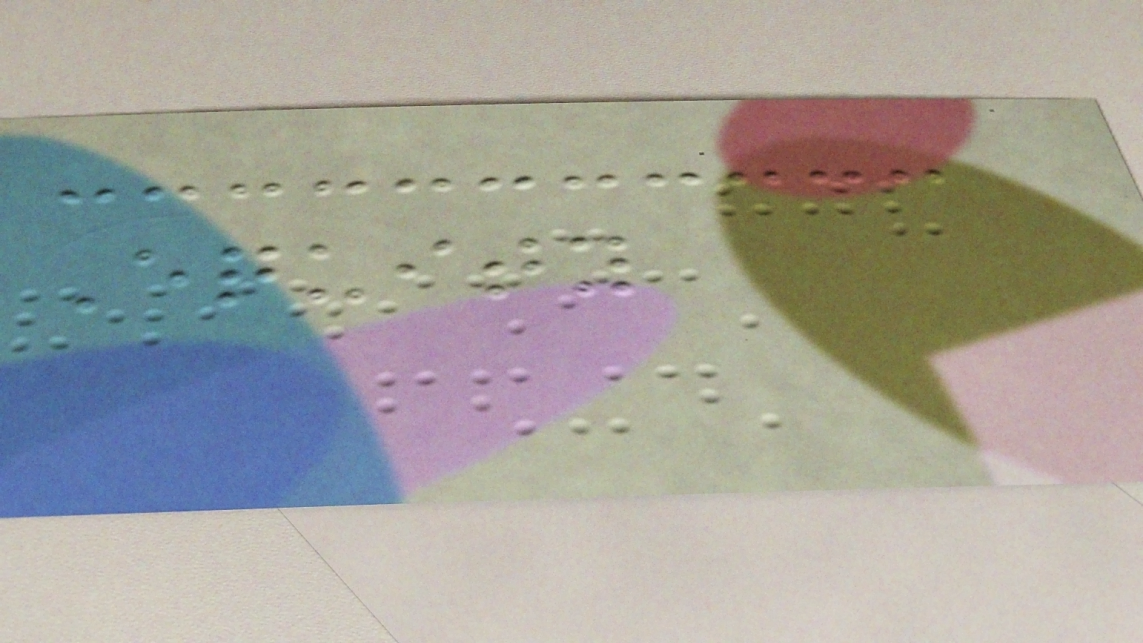Equity
